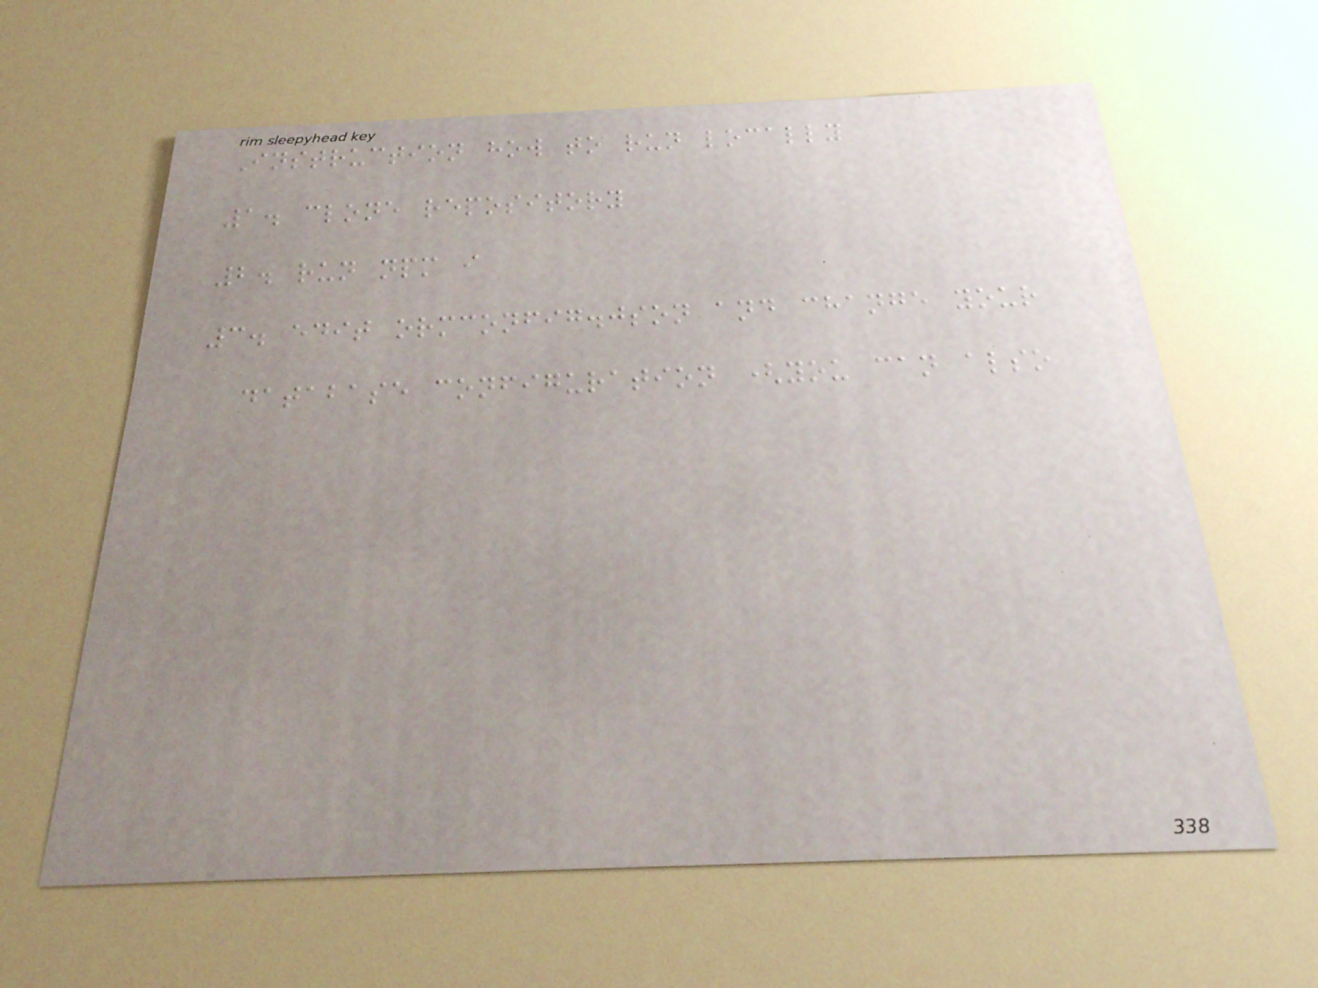Instruction how to run locally
1. clone repository
2. run npm i
3. edit ormconfig.json and change your
database configuration (you can also
